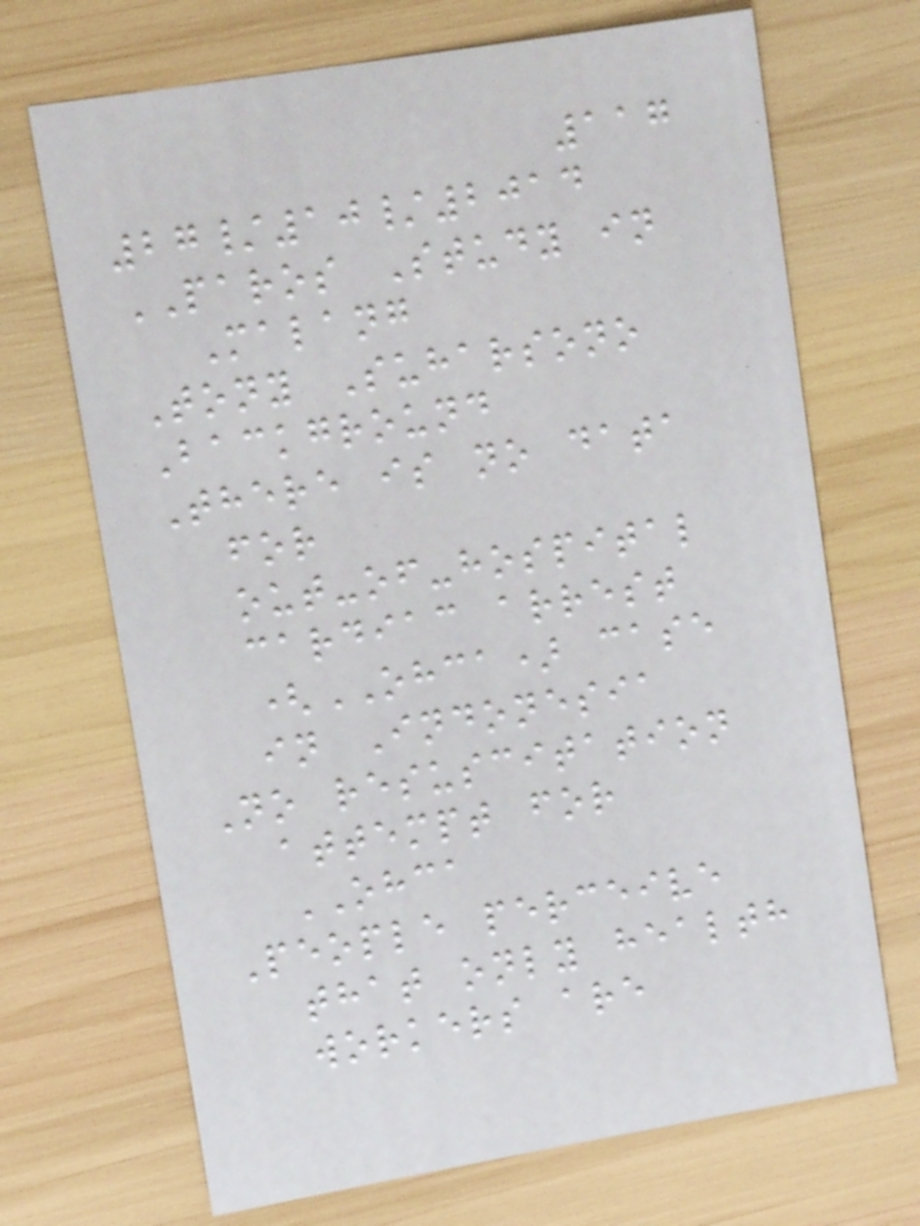117
27/10/2014
PAROS Study in
Malang
Tony Suharsono
Background
There is no data
for
out-of-hospital
cardiac arrest
(OHCA) case
in Indonesia
No resuscitation
attempt for
OHCA
People perceive
that only health
workers are
